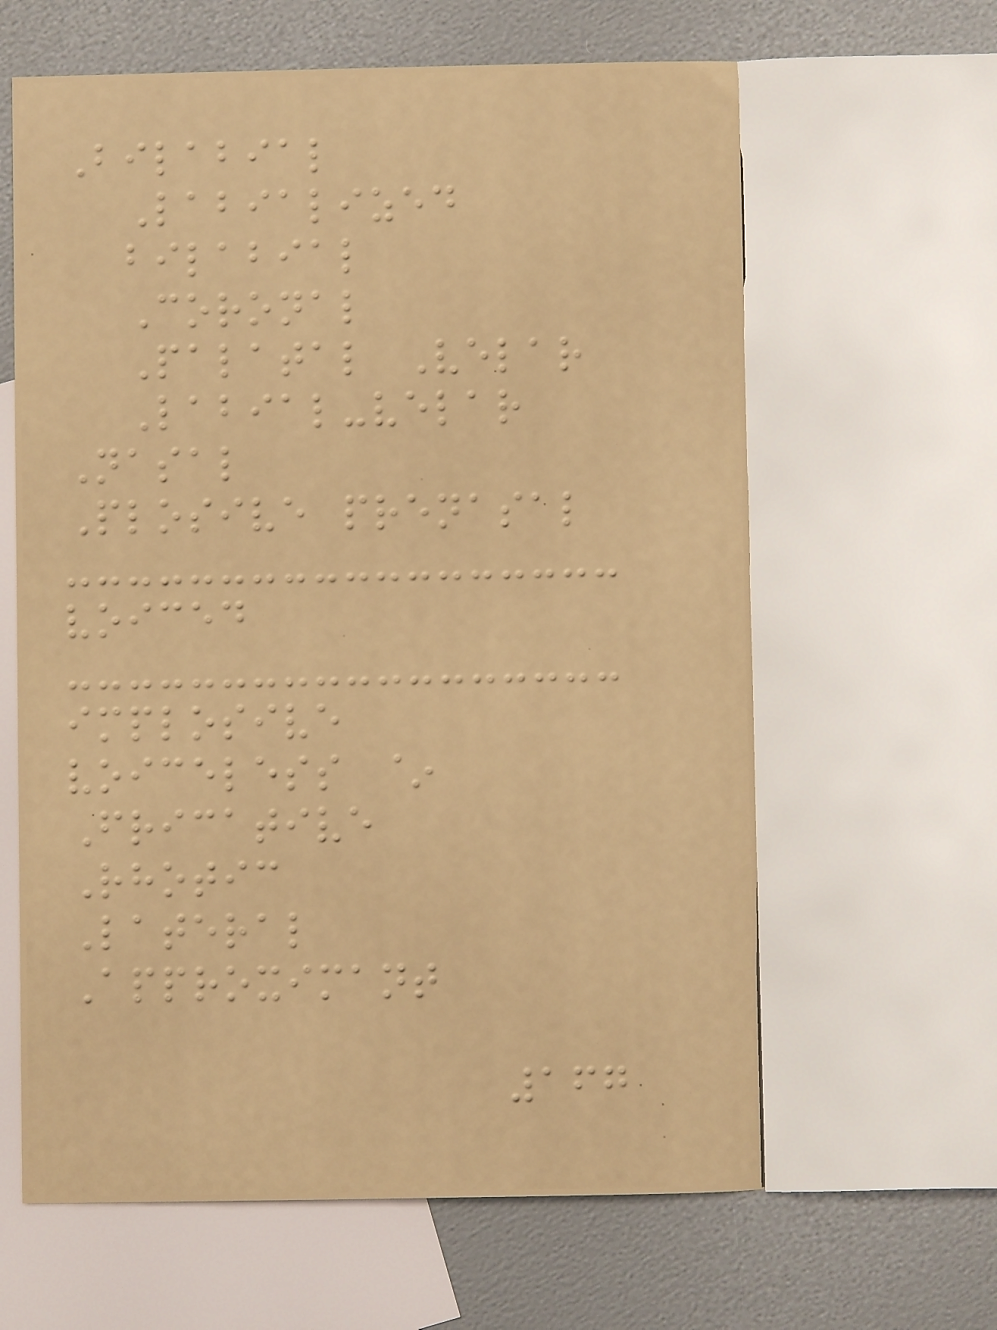Bilabial
Labialized
bilabial
Coronal
Palatal Velar
Labial-velar
Nasal
Plosive prenasal
voiced
implosive
voiceless ~
Fricative
Rhotic
Lateral
Approximant
167
